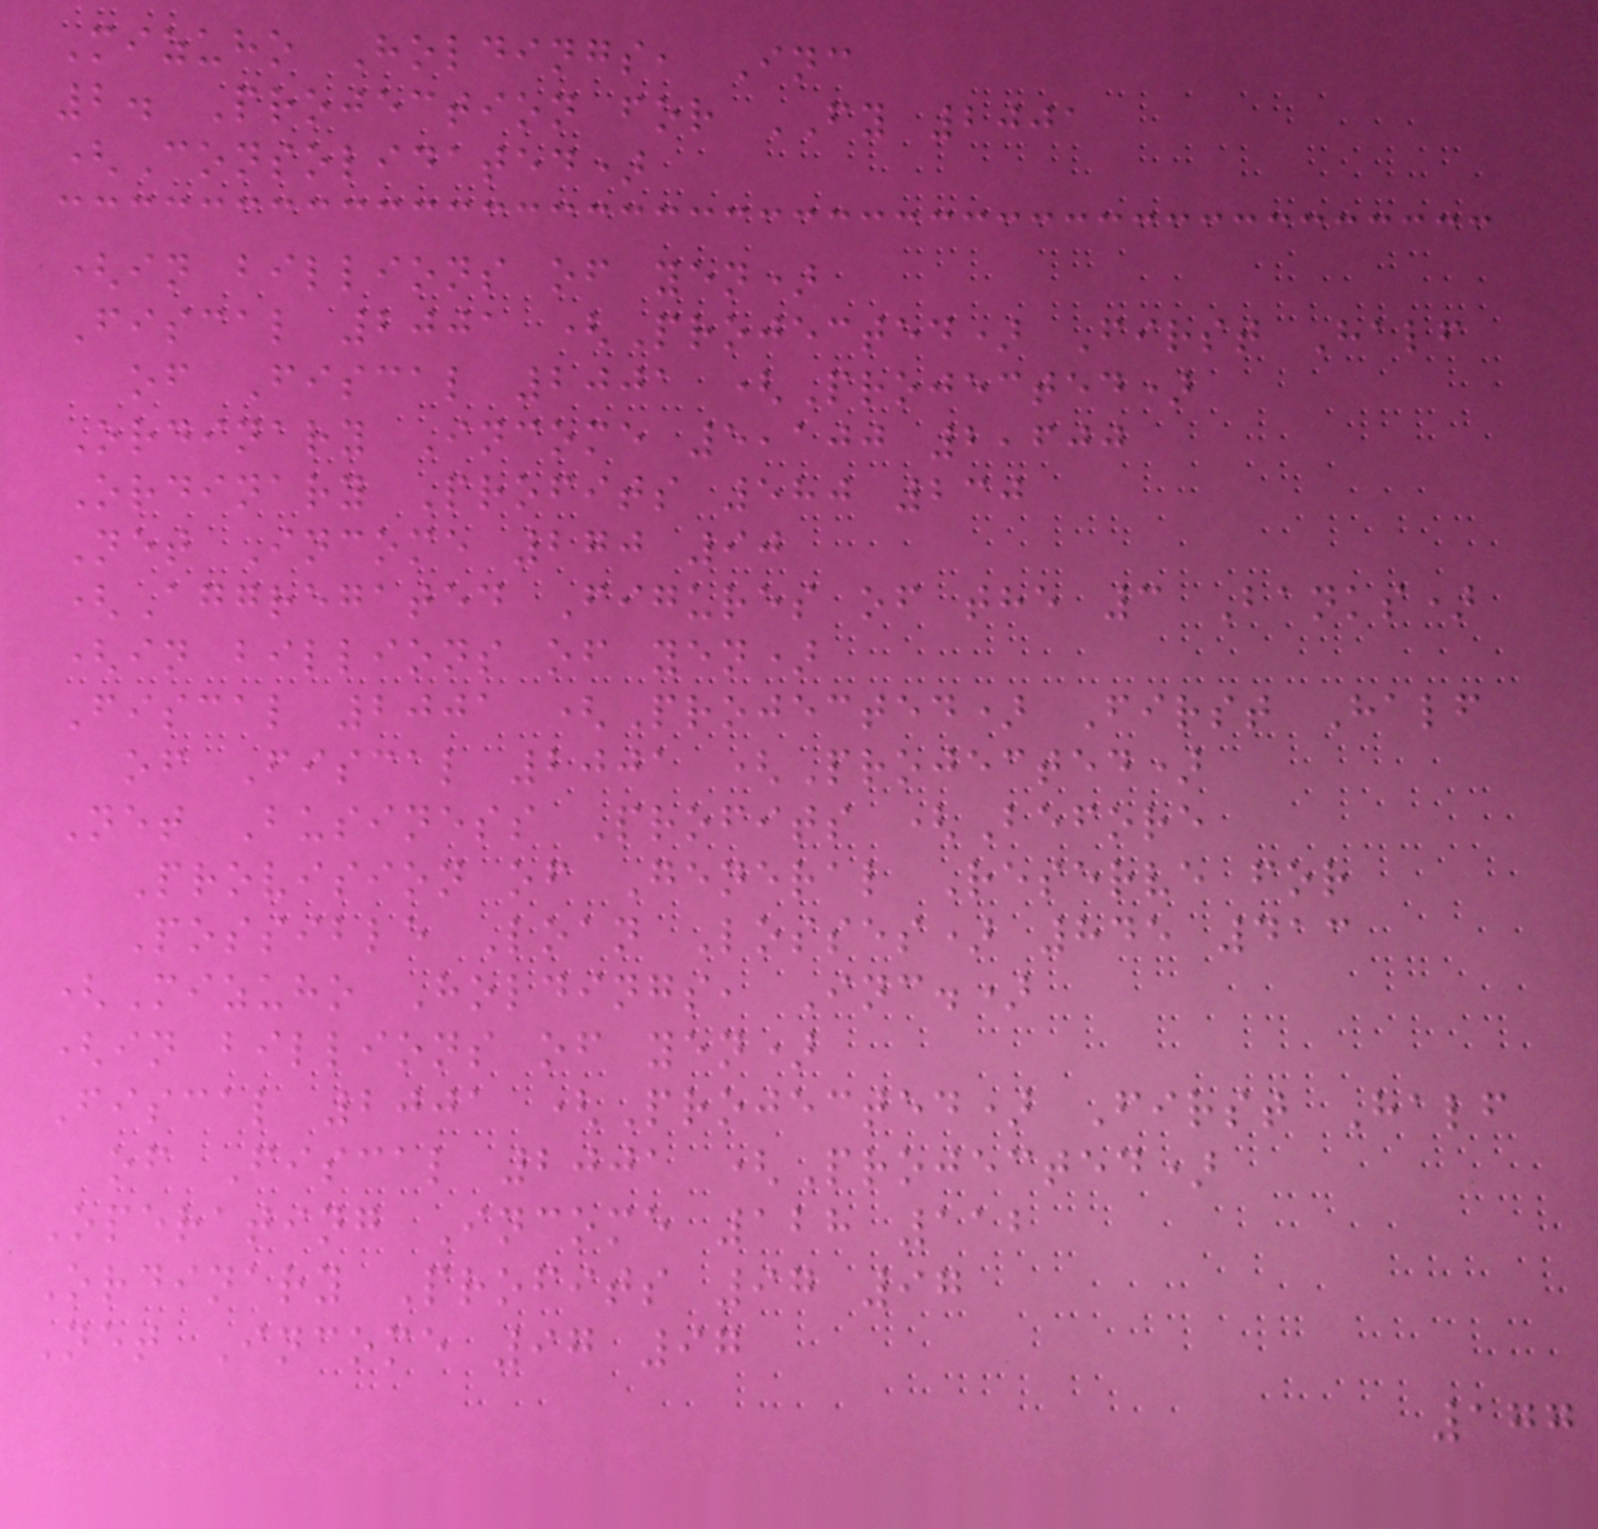Mizuho Holdings, Inc
2. Projection for FY 2001
(Consolidated)
(in billions of yen)
Fiscal 2001 (Projected) First Half
of Fiscal 2001 (Projected)
Ordinary Income 5,100 2,600
Ordinary Profits 580 230
Net Income 270 90
(Aggregated Figures of the 3 Banks)
(in billions of yen)
Fiscal 2001 (Projected) First Half
of Fiscal 2001 (Projected)
Net Business Profits (Before
Provision of General Reserve for
Possible Loan Losses) 845 413
(Mizuho Holdings, Inc.)
(in billions of yen)
Fiscal 2001 (Projected) First Half
of Fiscal 2001 (Projected)
Operating Income 128 112
Ordinary Profits 97 97
Net Income 97 97
177
